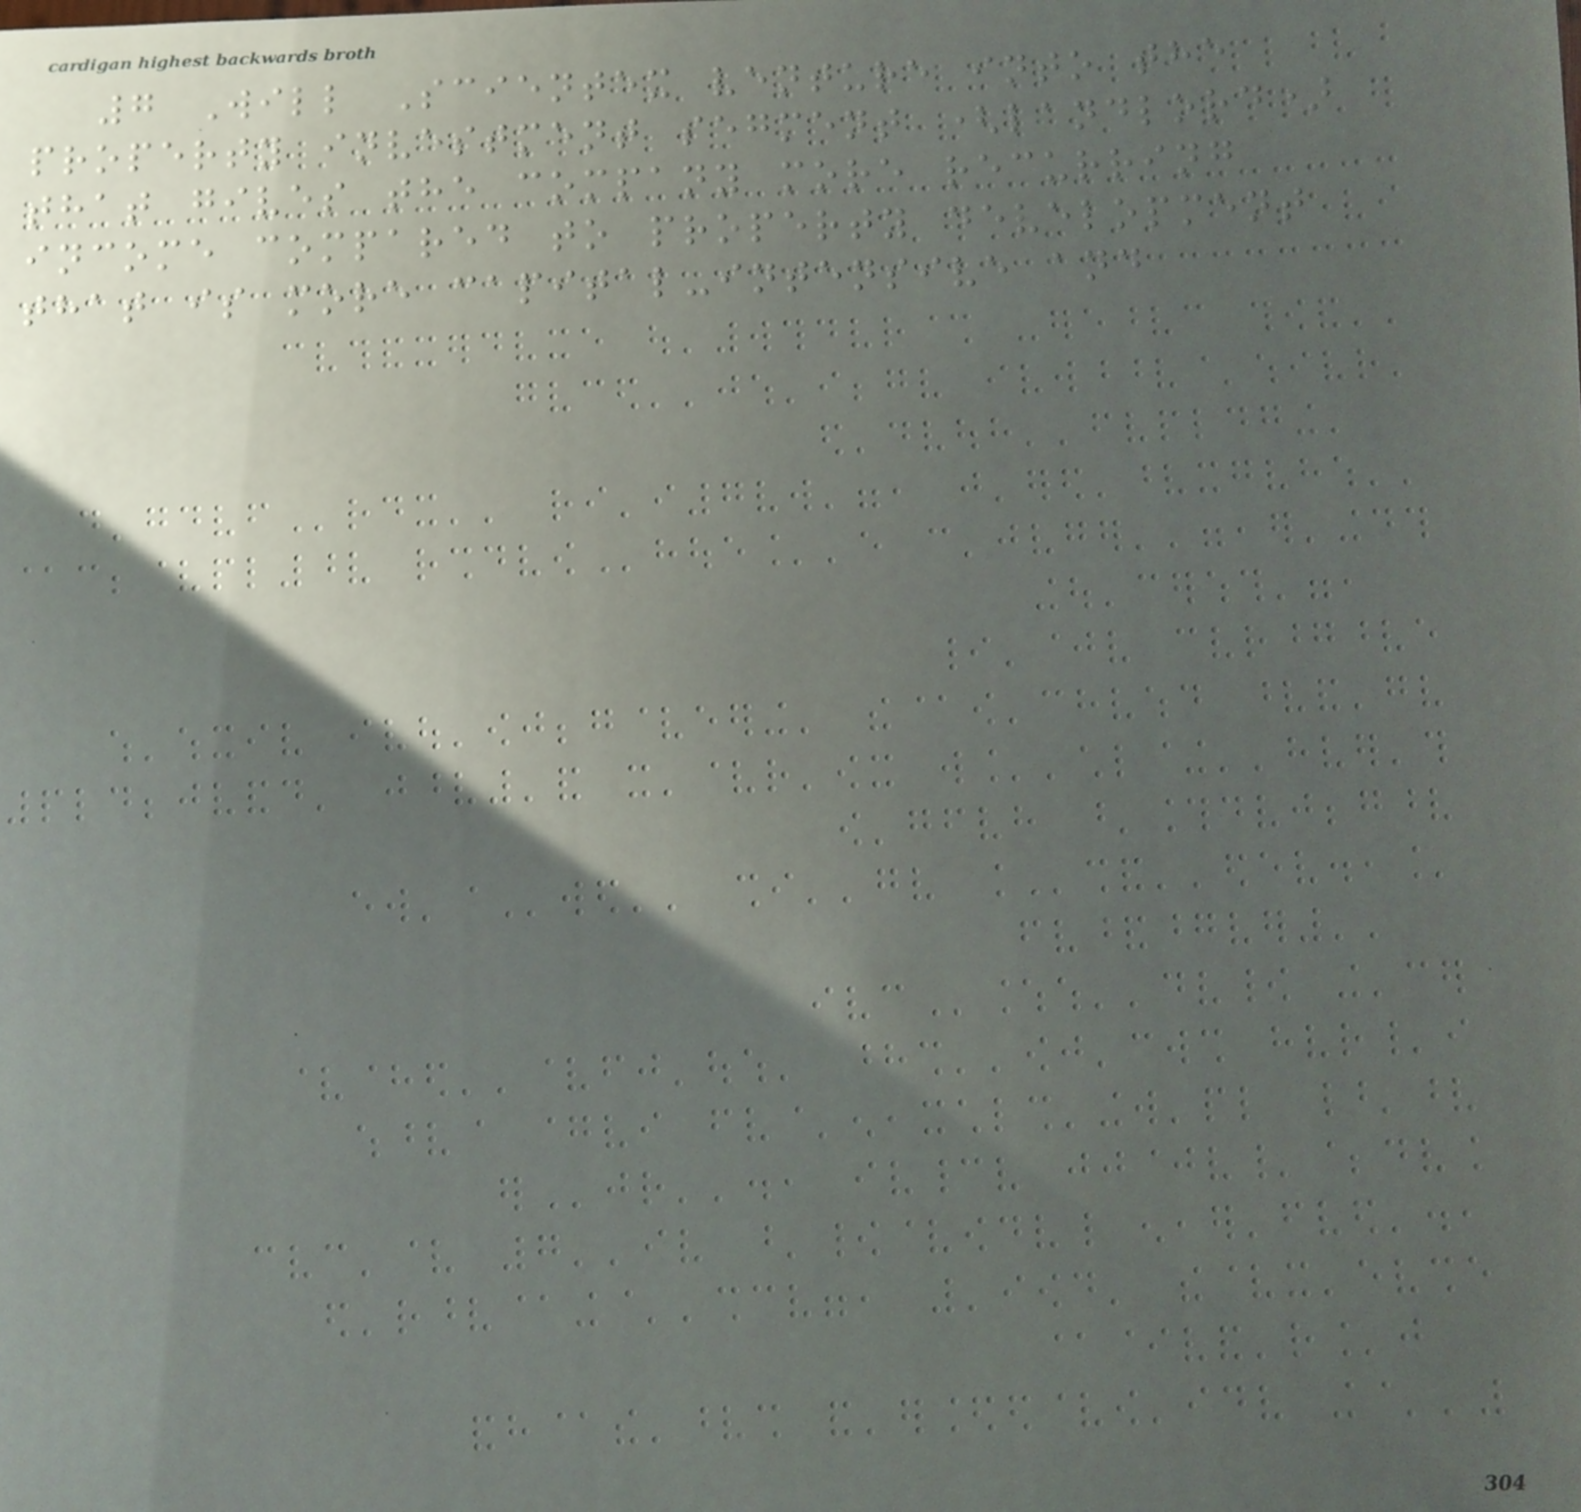7 Will Scientex venture into the
property investment segment (landlord)
that gives the company more recurring
income compared to property development
that is more capital-intensive and
